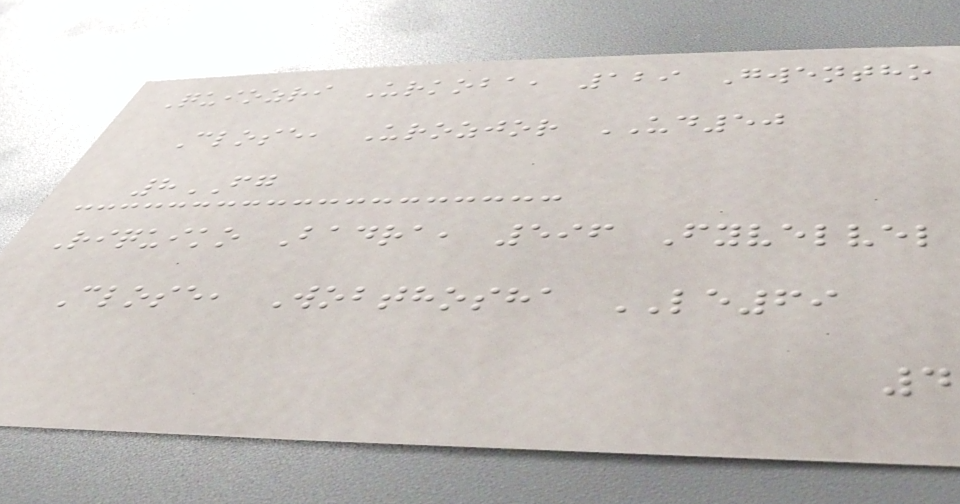Quiozri Urkoba, 129 Gwentho
Close, Urozjor UD50
8FG
Riquiko Badra, 596 Fyvelvel
Close, Wobthosha LE69
4
